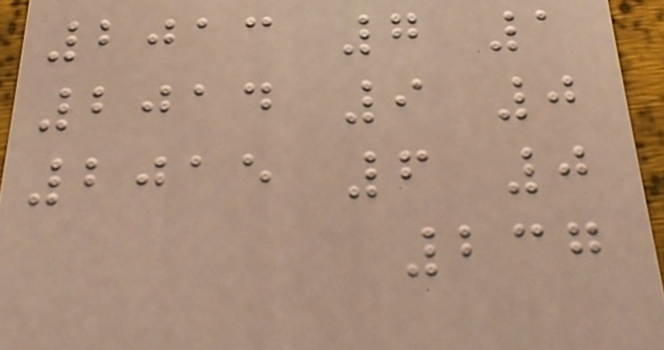2013 7 1
2014 9 0
2015 6 0
237
